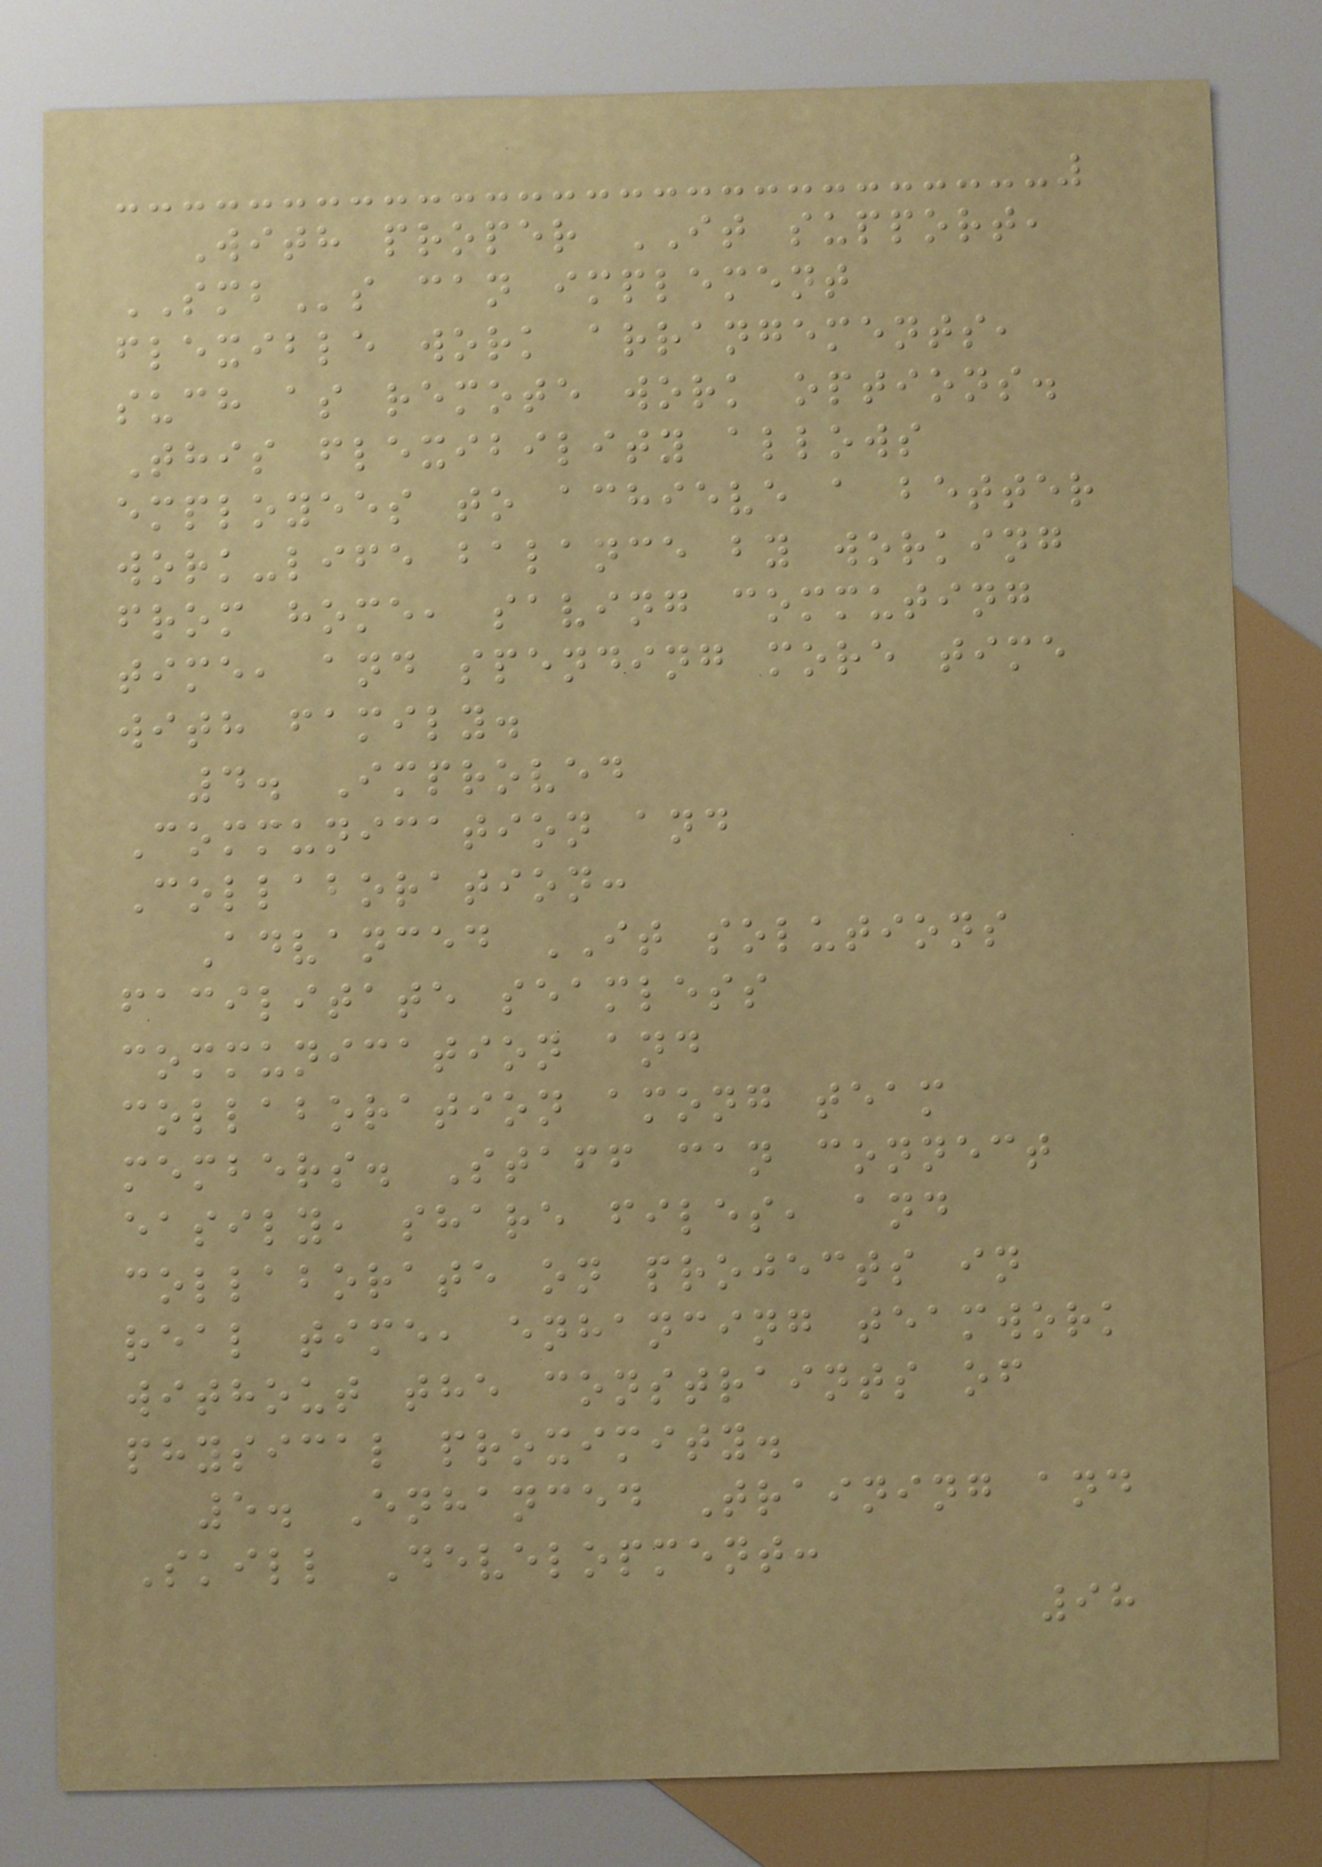With proper IT support,
SMBs can implement
flexible work arrangements,
such as remote work options.
This flexibility allows
employees to achieve a better
work-life balance by working
from home, saving commuting
time, and spending more time
with family.
4. Improved
Communication and
Collaboration:
Advanced IT solutions
facilitate seamless
communication and
collaboration among team
members. Staff can connect
easily, share files, and
collaborate on projects in
real time, enhancing teamwork
without the constraints of
physical proximity.
5. Enhanced Training and
Skill Development:
98
